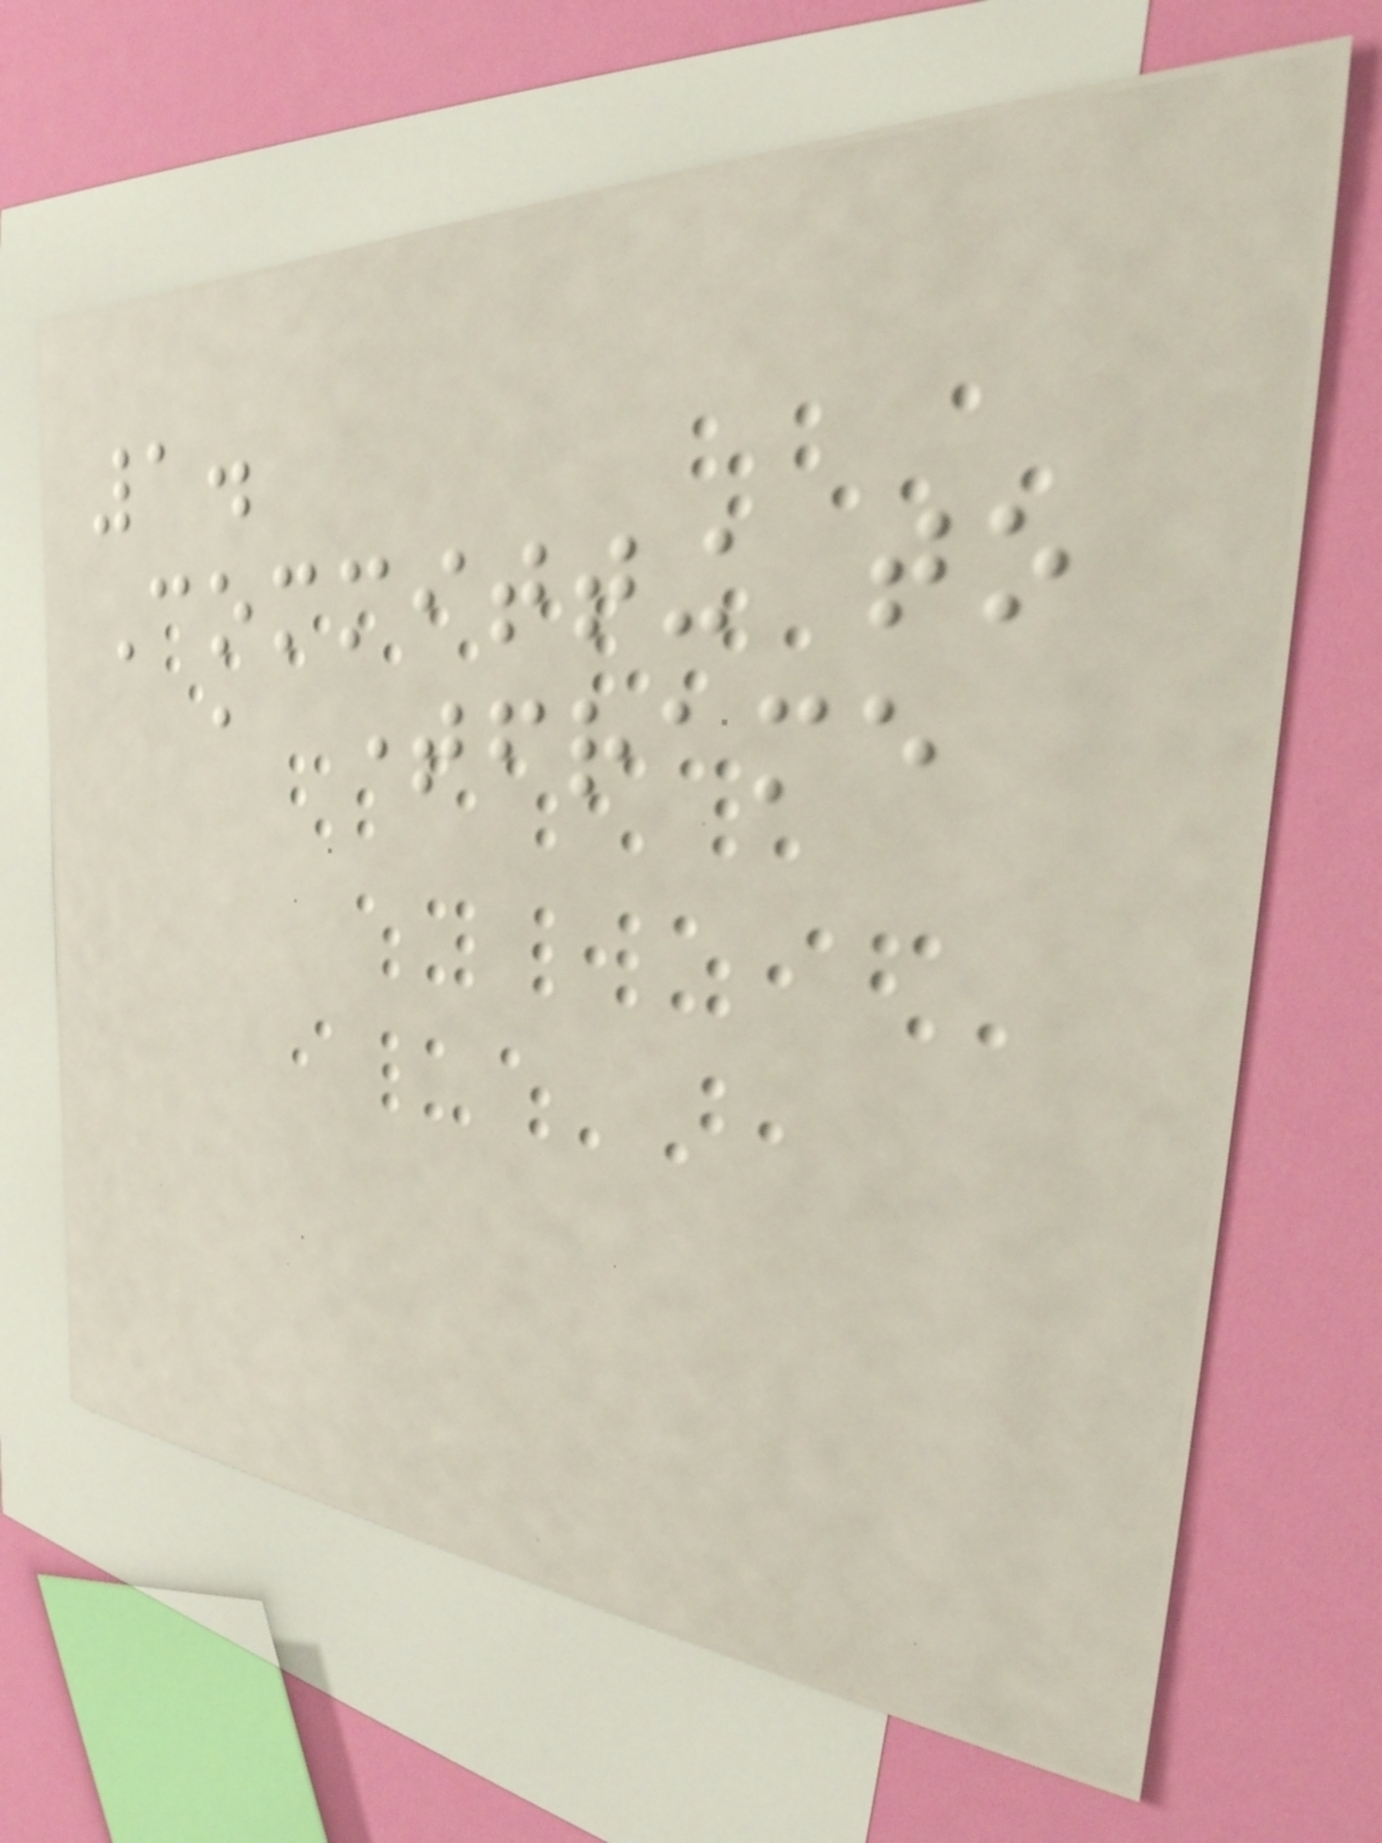1.
Committing to
a timeframe
